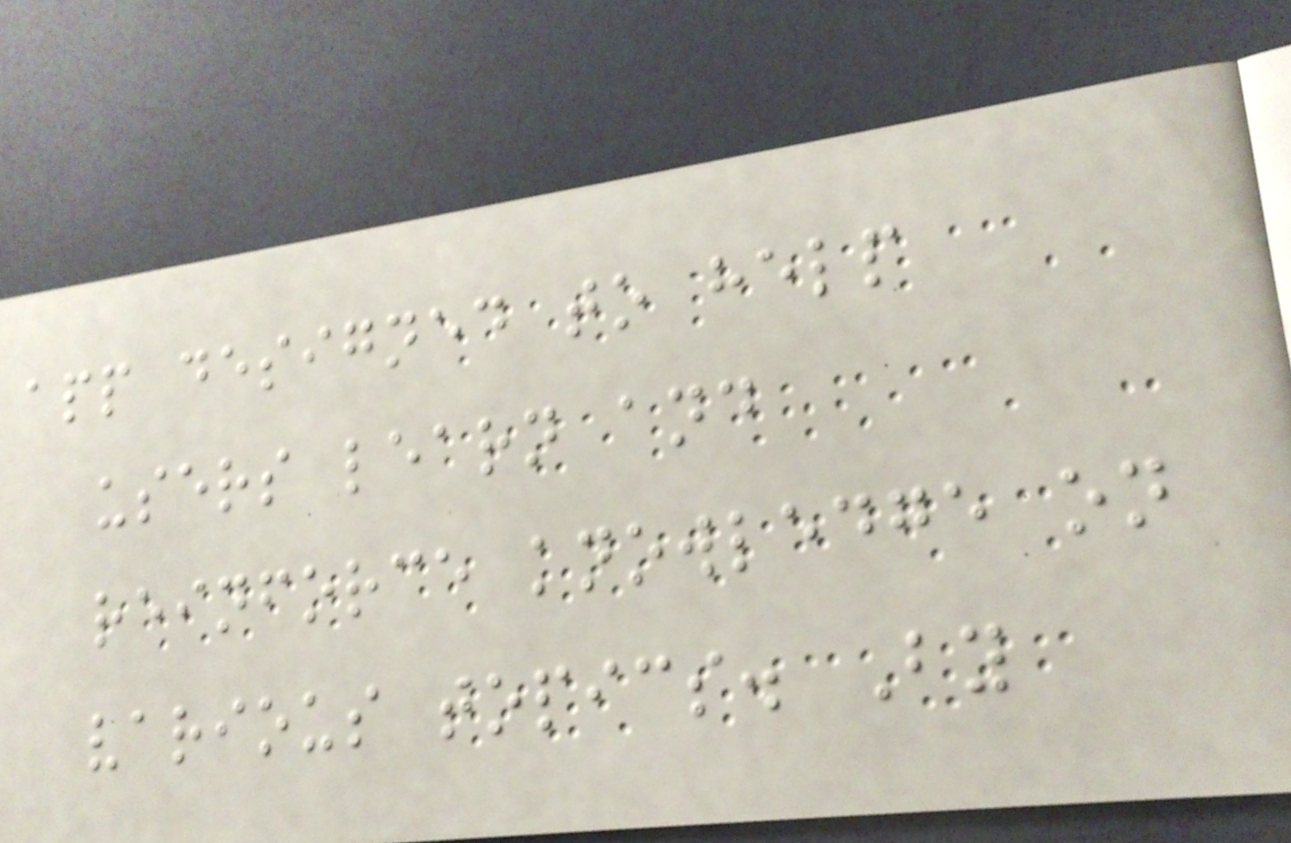app designed to help
users learn and
reinforce knowledge on
various topics. By
